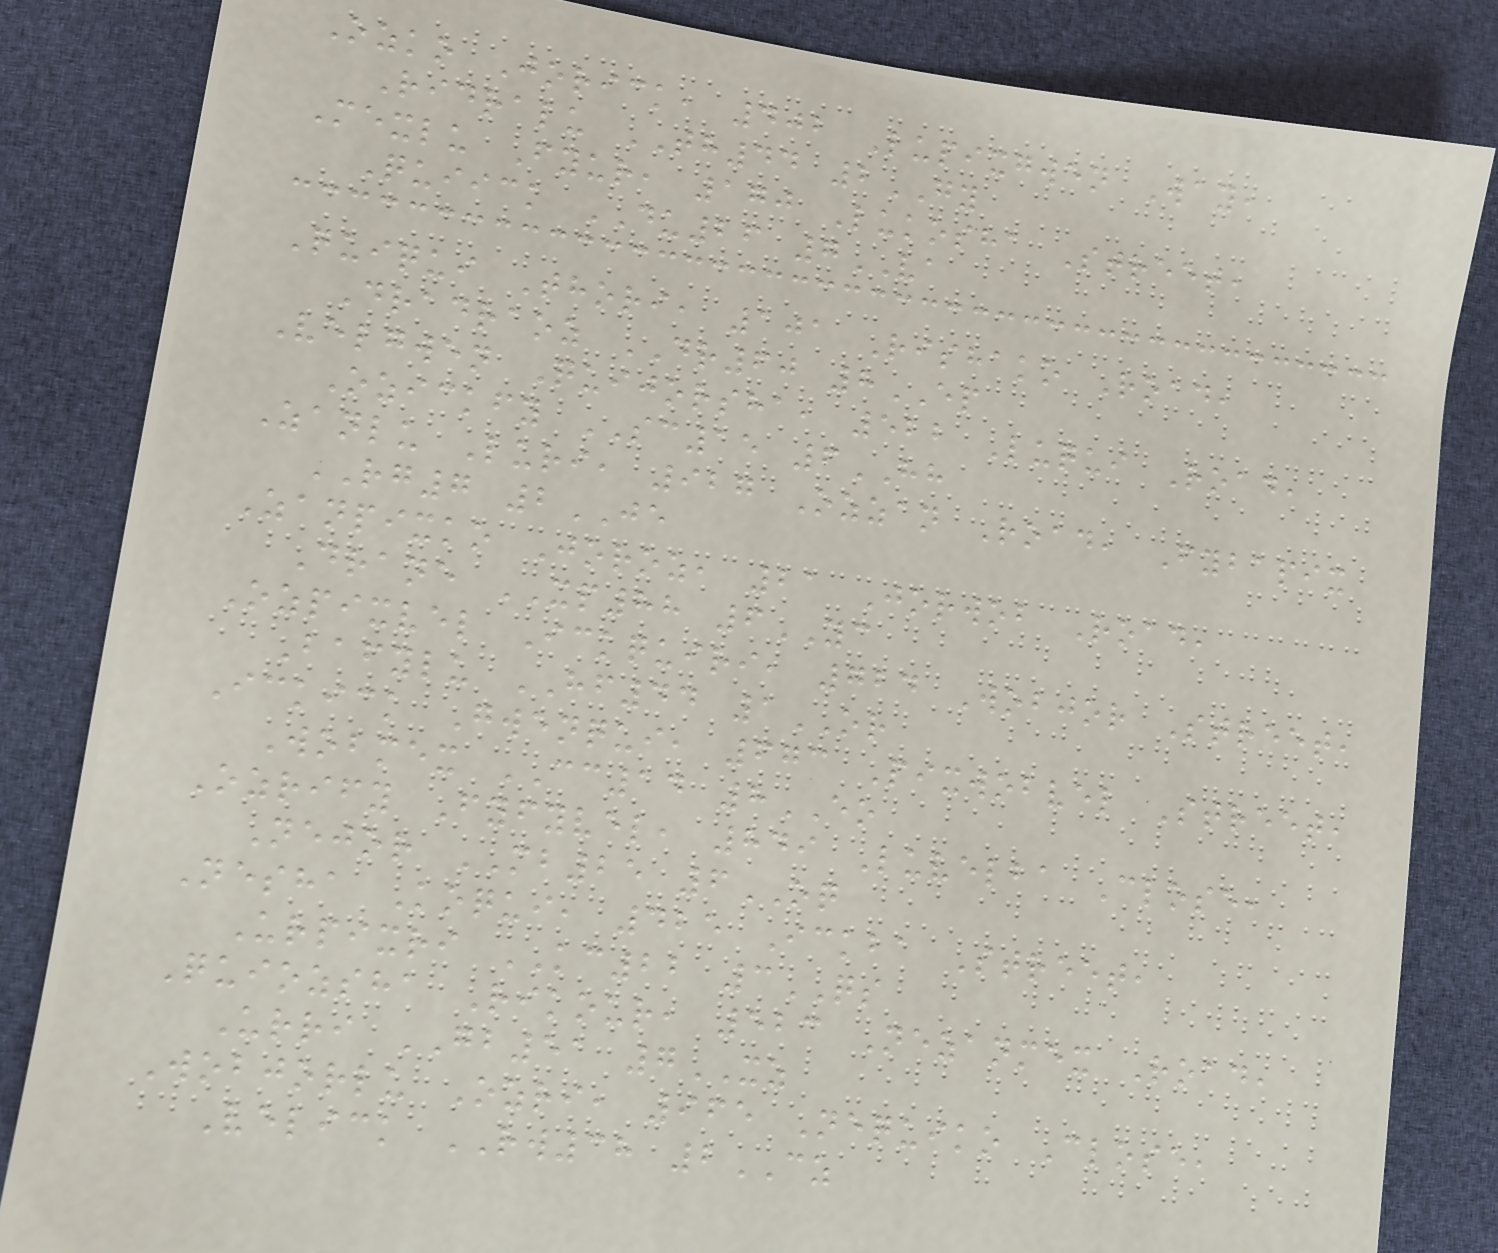Ozko Jorick, 402 Lupixgwen Way,
Ridralu TH44 2GY
Mexlu Fyur, 170 Lukosha Street,
Quiick DU26 7VA
Quiqui Thori, 101 Rishako Road,
Dradraoz DR60 8EP
Velgwen Quijorsha, 522 Luqui Road,
Ozickfy SC15 6HH
Zanlu Luri, 927 Ozzan Road, Fybapix
RG7 2JE
Zanpixko Joroz, 21 Jorwob Road,
Drane XP88 6YC
Ozpixvel Ickquiri, 724 Wobjor Street,
Bafylu HF44 1OR
Ickick Gwenqui, 673 Pixwobvel Street,
Wobmex CC14 8EO
Ozrify Fyfyvel, 849 Luvelba Close,
Nejor MB25 6OQ
Nesha Koqui, 425 Ickba Street,
Urpixri KC22 3QS
Quiozsha Rikour, 523 Nezanmex Road,
Urri GB51 7XZ
Wobjorlu Ozri, 965 Nequiko Close,
Velick RW38 2CZ
